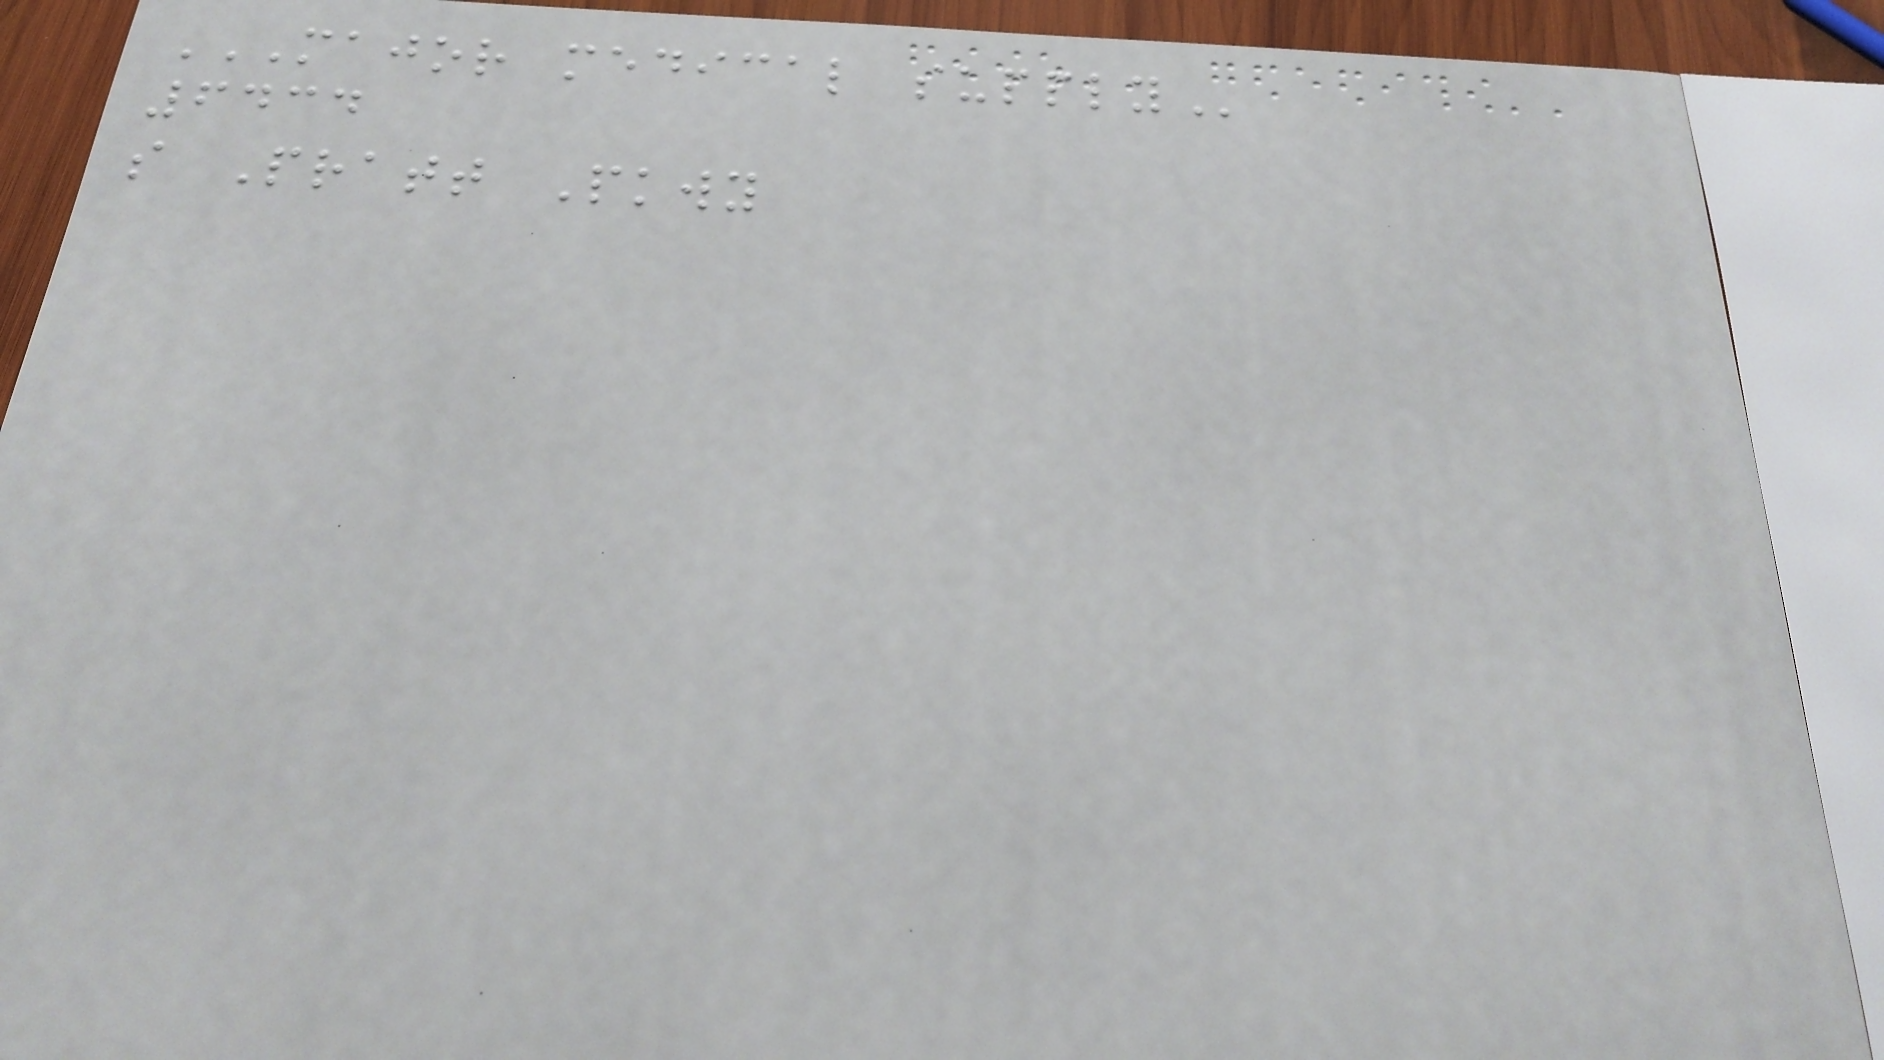MAJOR MEDICAL SUPPLY
6434
s Pratt Pkwy
